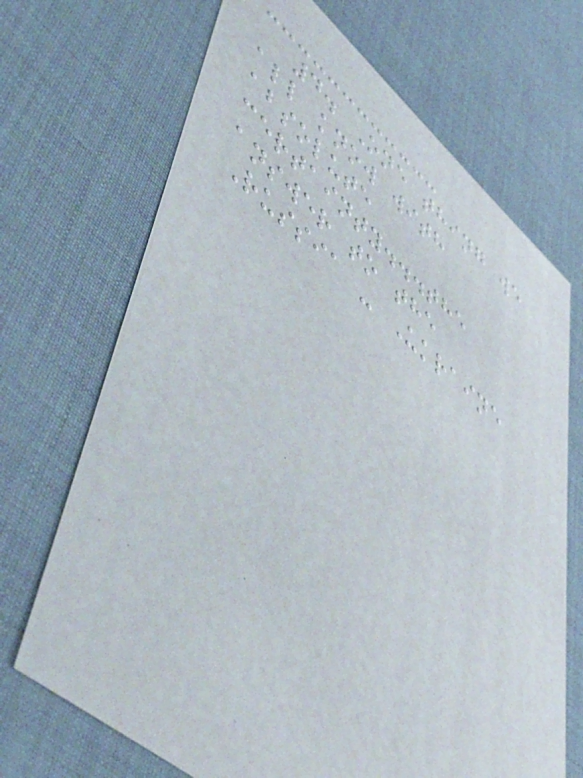4. One thing we
all know with
absolute
certainty...the
answer to the
Russia - Ukraine
